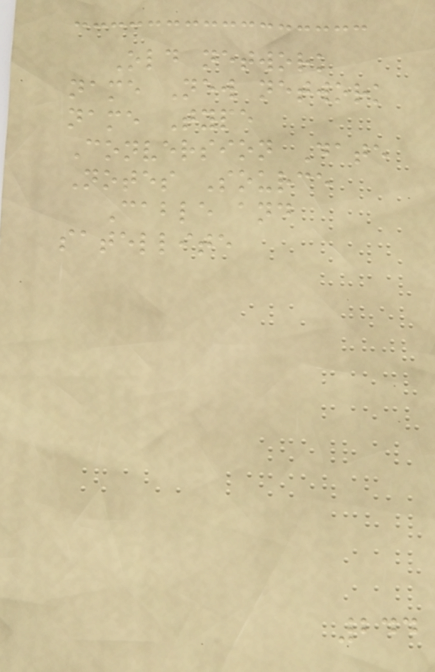Old network
name New network
name Type
Conversion Date
Notes Source
Cable and
satellite
244
